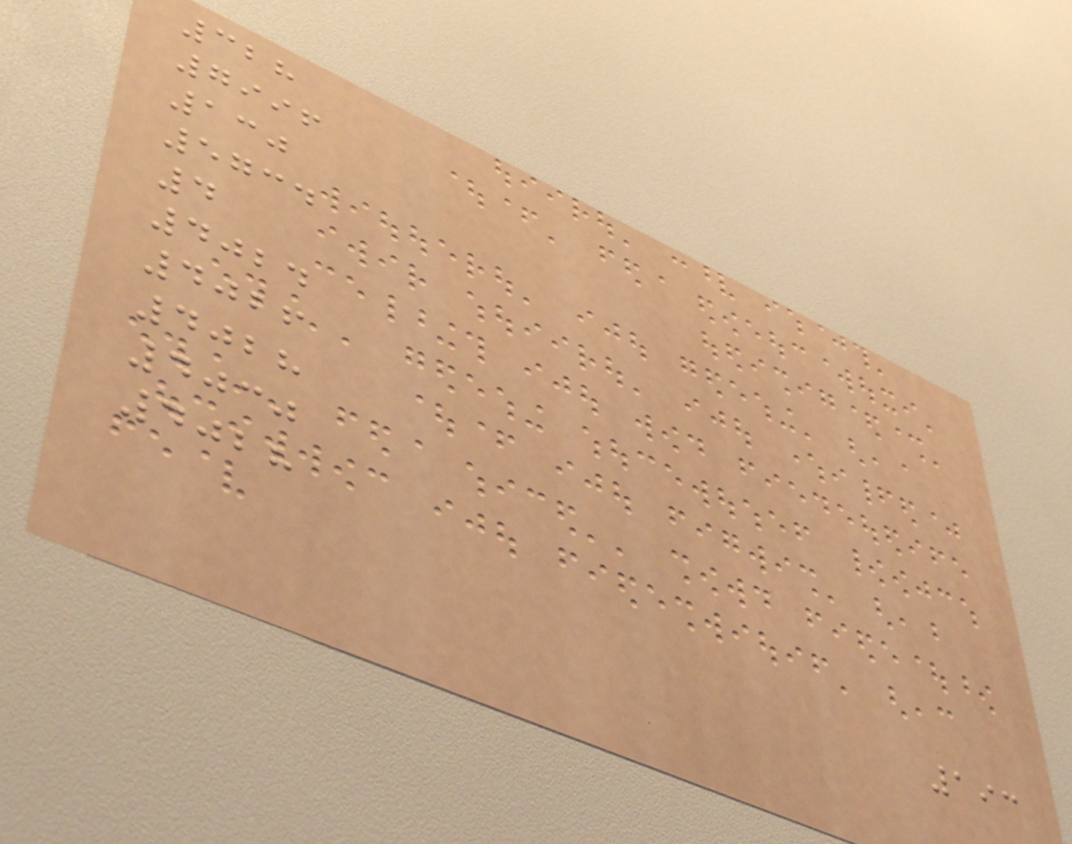328
7996
130
5734
4
4024
4026
4028
4030
4028
193
